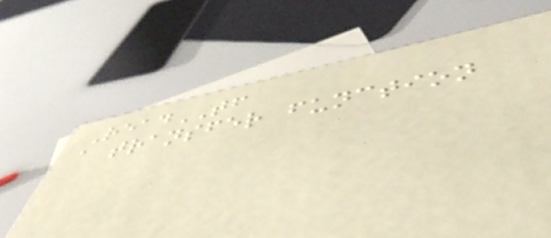ReadTF
a transfer function
